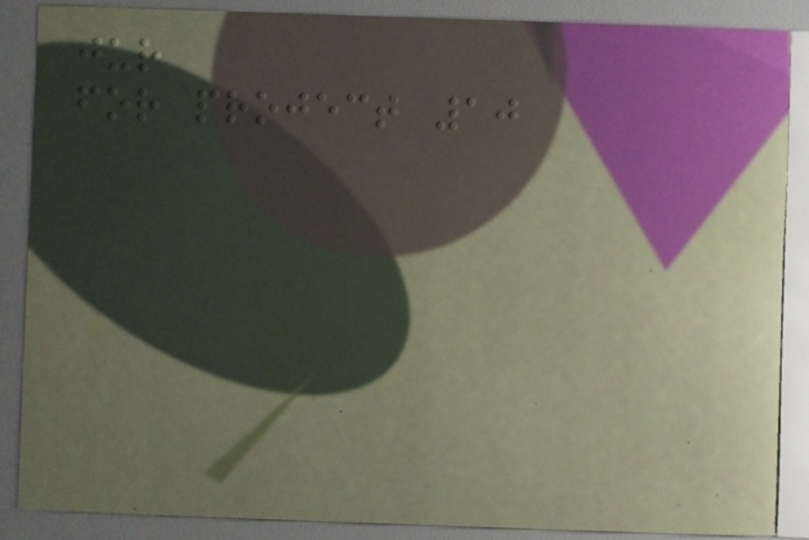jur
for project 10
